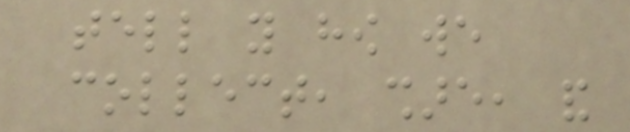tell you how we
collect, share, and
